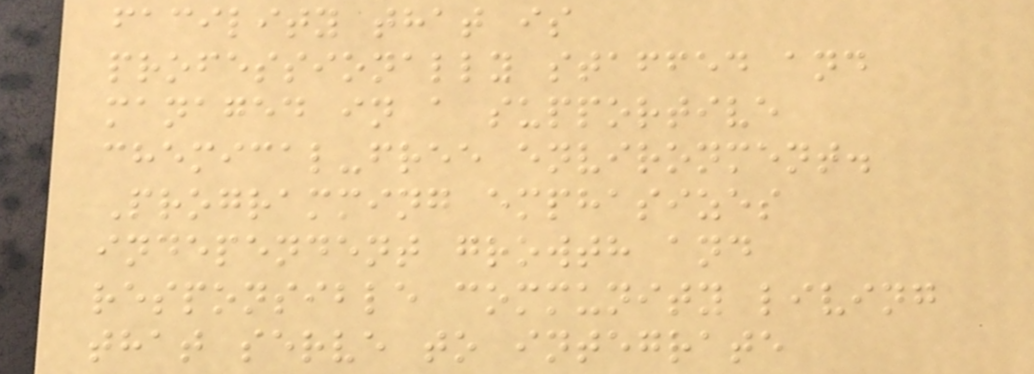facility that is
professionally staffed and
managed in a supportive
chemical-free environment.
Programming emphasizes
independent growth and
responsible community living
that serve to integrate
